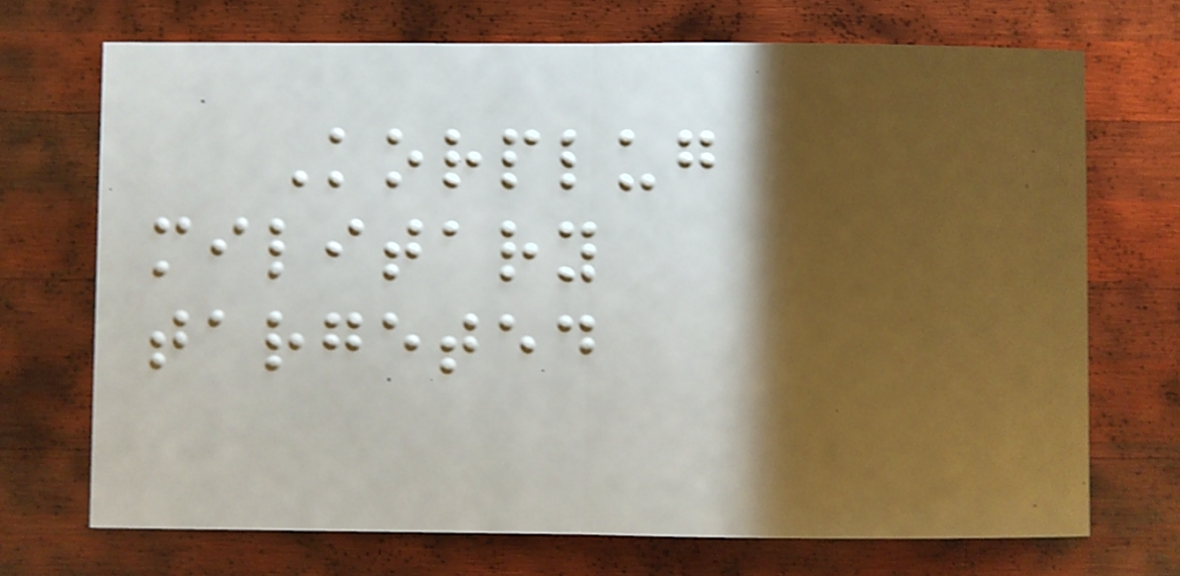Korplug
military
targeted
